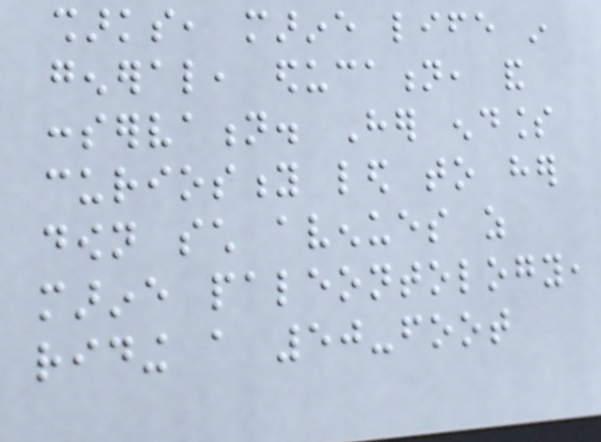sharks, marine life in
general, education, and
conservation. Her endless
curiosity led to her
down such avenues as
marine paleontology,
riding a 50-foot
